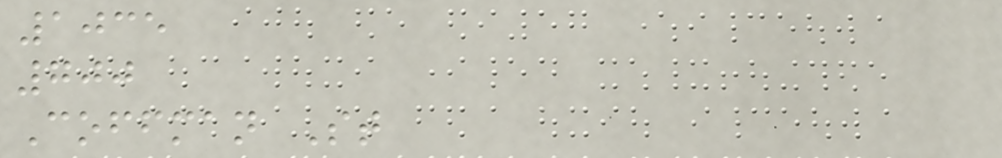1035
700
Coffman St
